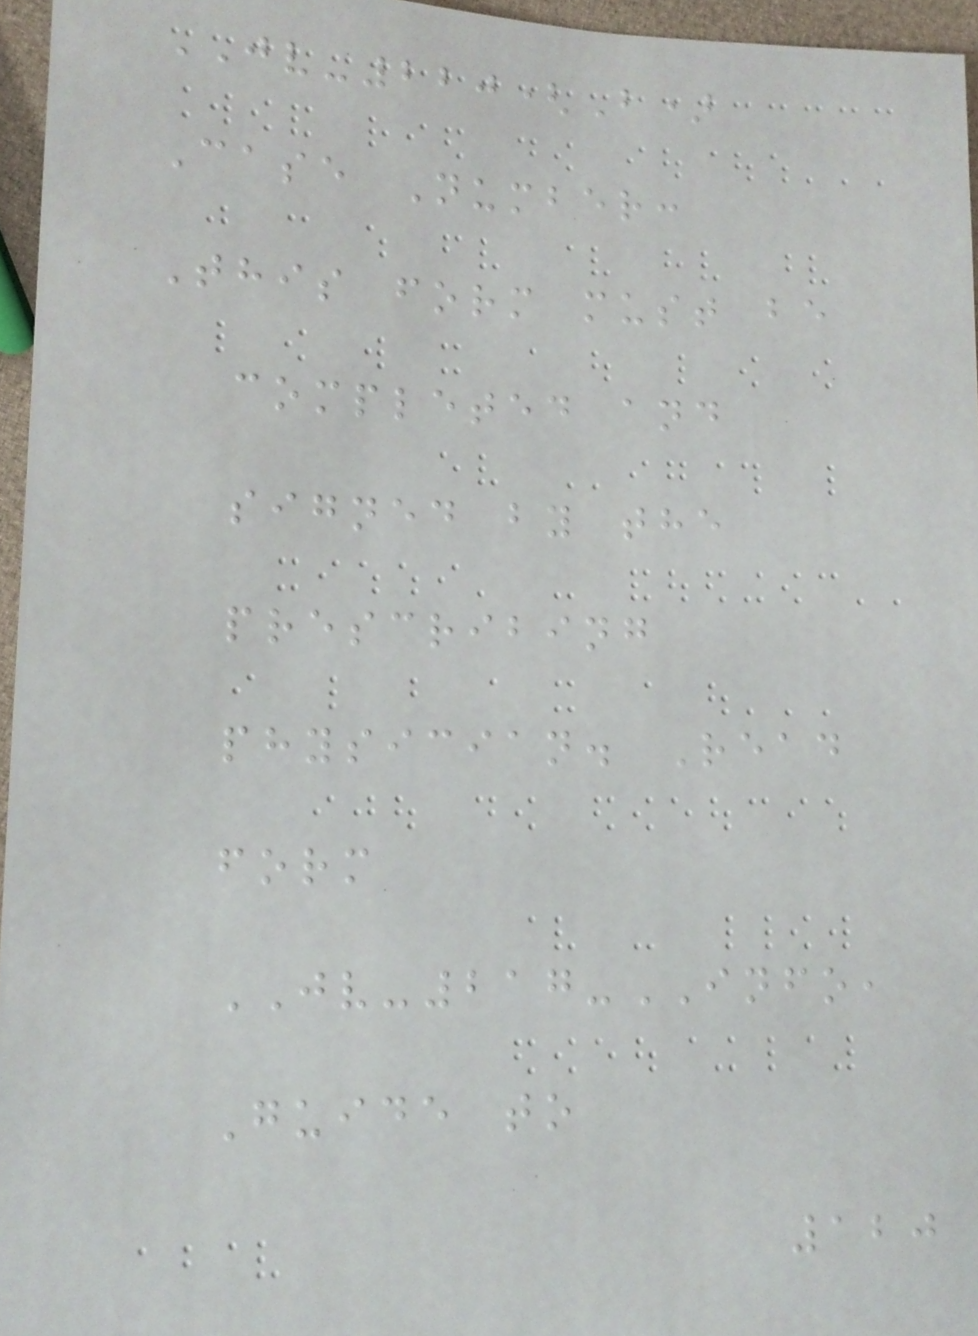JV-220(B)
Case Number:
This form must be
completed and
signed by the
prescribing
physician. Read
form
JV-217-INFO,
Guide to
120
